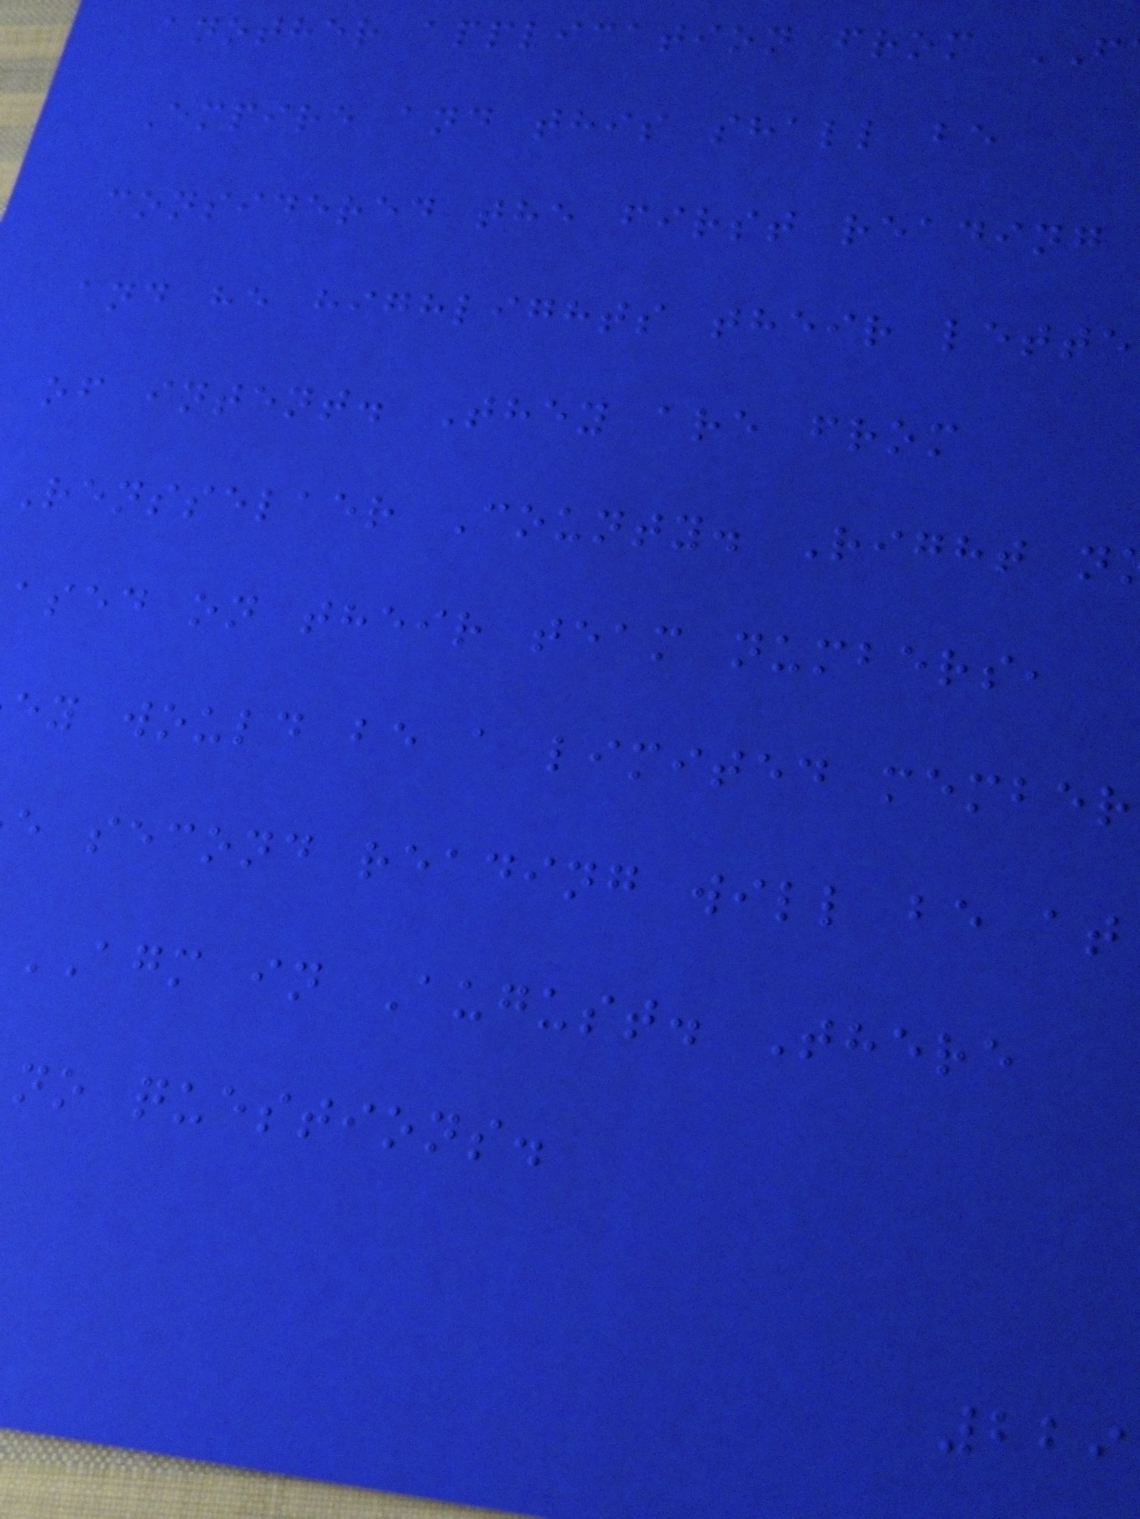another application from
Empire and this shall be
considered the first reading
and he highlights their lette
of intent. They are from
Rensselaer County. Right n
ased on their team numbers,
ey would be a limited member
e second reading will be at
AGM in August. There
no questions.
229
